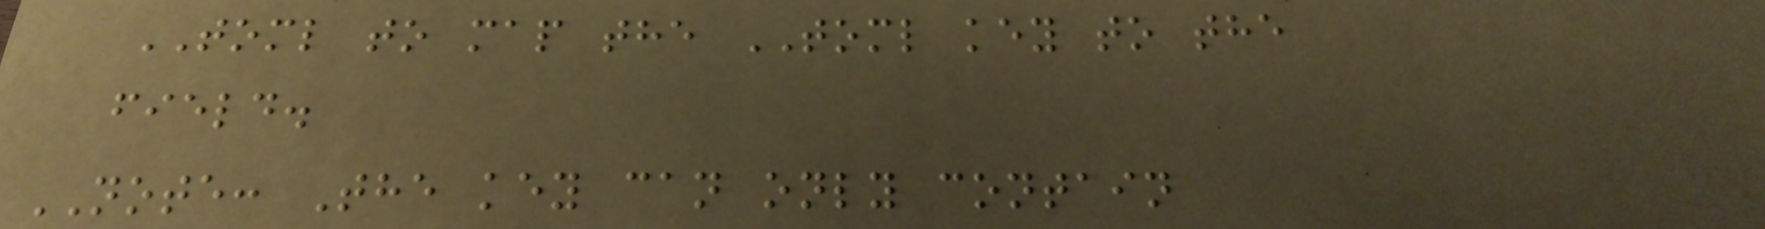TOML to map the TOML key to the
field.
NOTE: The key can only contain
